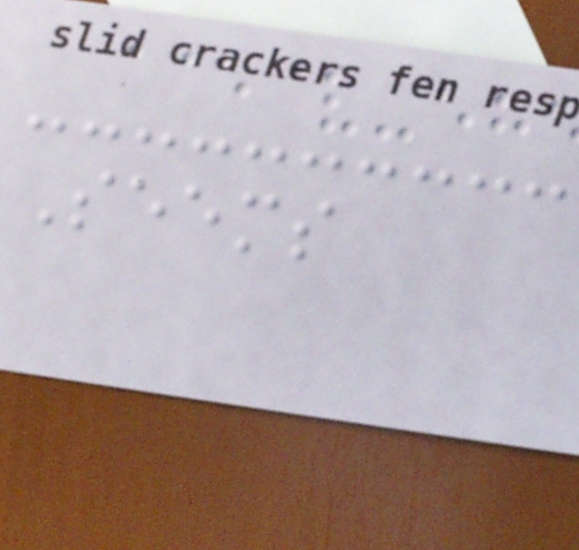Seems
